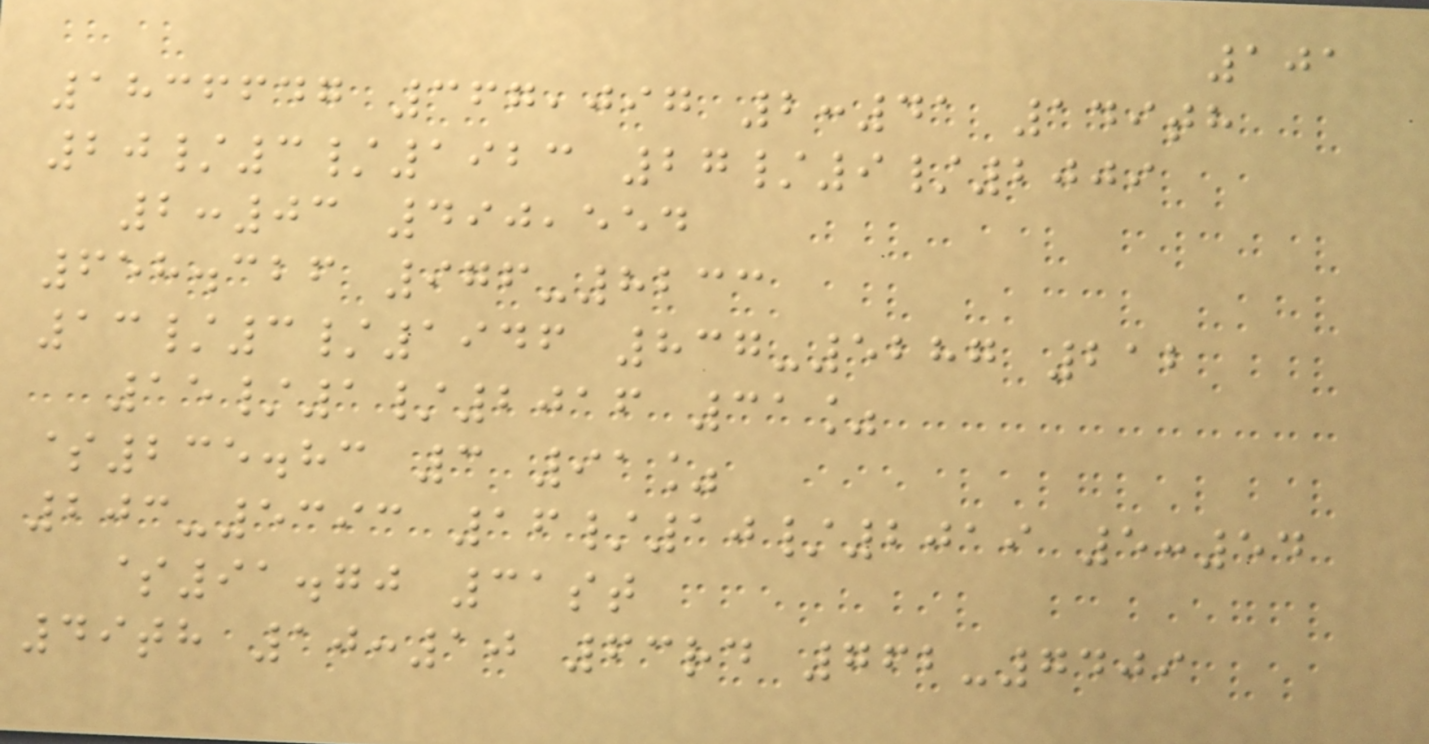101
1836647 367,097 2:41 149th
20/3/1923 27/9/2009
2:03 490,554
658.326 976-8233
13/3/1946 837-5287 212
15/1/2016 31%
$235.83 3 91%
203-5393 16/10/2019 5:54
$91.70 31st
49th 10:10 63rd 762-7409
